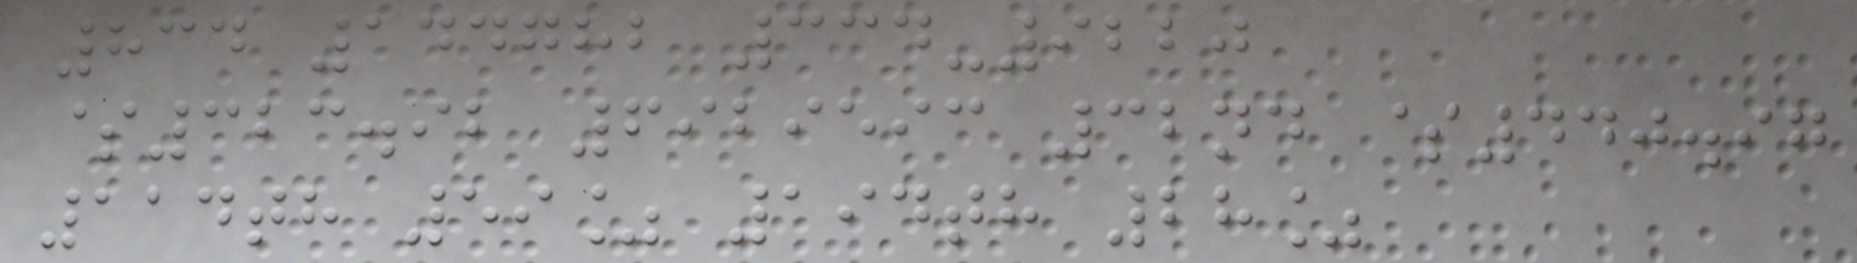834 144782 334-9220
$323.92 6929593 32nd $440.97
114th 59% 194th 28%
